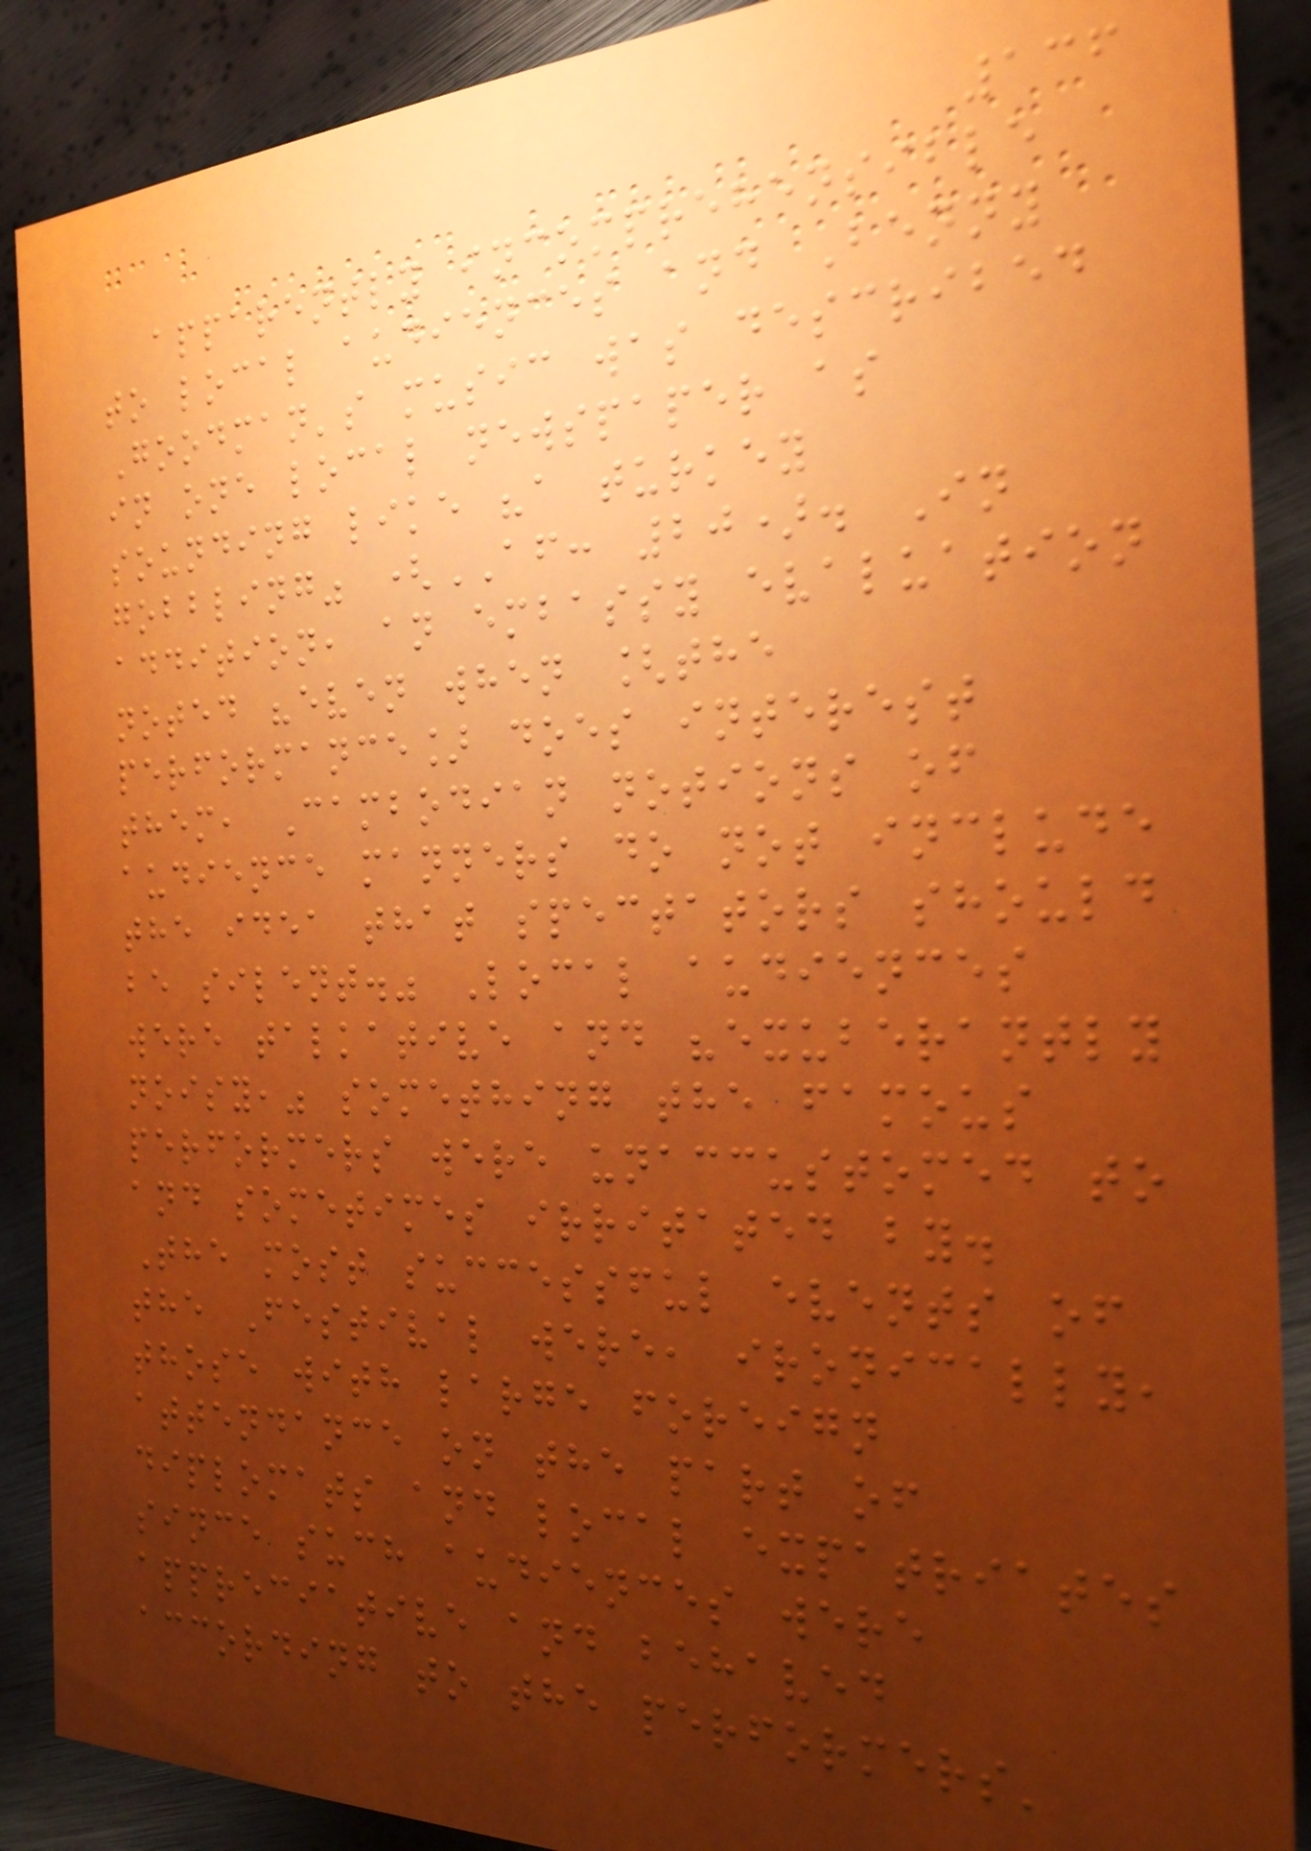136
apparently incomprehensible
to local audiences and Benny
Goodman's music was described
in one local newspaper as
sounding like "a turkey
gobbling" (AF: 20). In
addition, an embassy evaluation
noted "even when [the
performance] does interest
them, Cambodian notions of
audience manners do not include
the idea that spectators should
be silent." Local audiences
were talkative and "exuberantly
noisy," something the famous
performers were unaccustomed to
and sometimes irritated by.
The most successful events of
the Festival were, ironically,
those with large foreign
attendance on the part of
diplomats and local expatriates
since such audiences were
appreciative and behaved
according to the performers'
